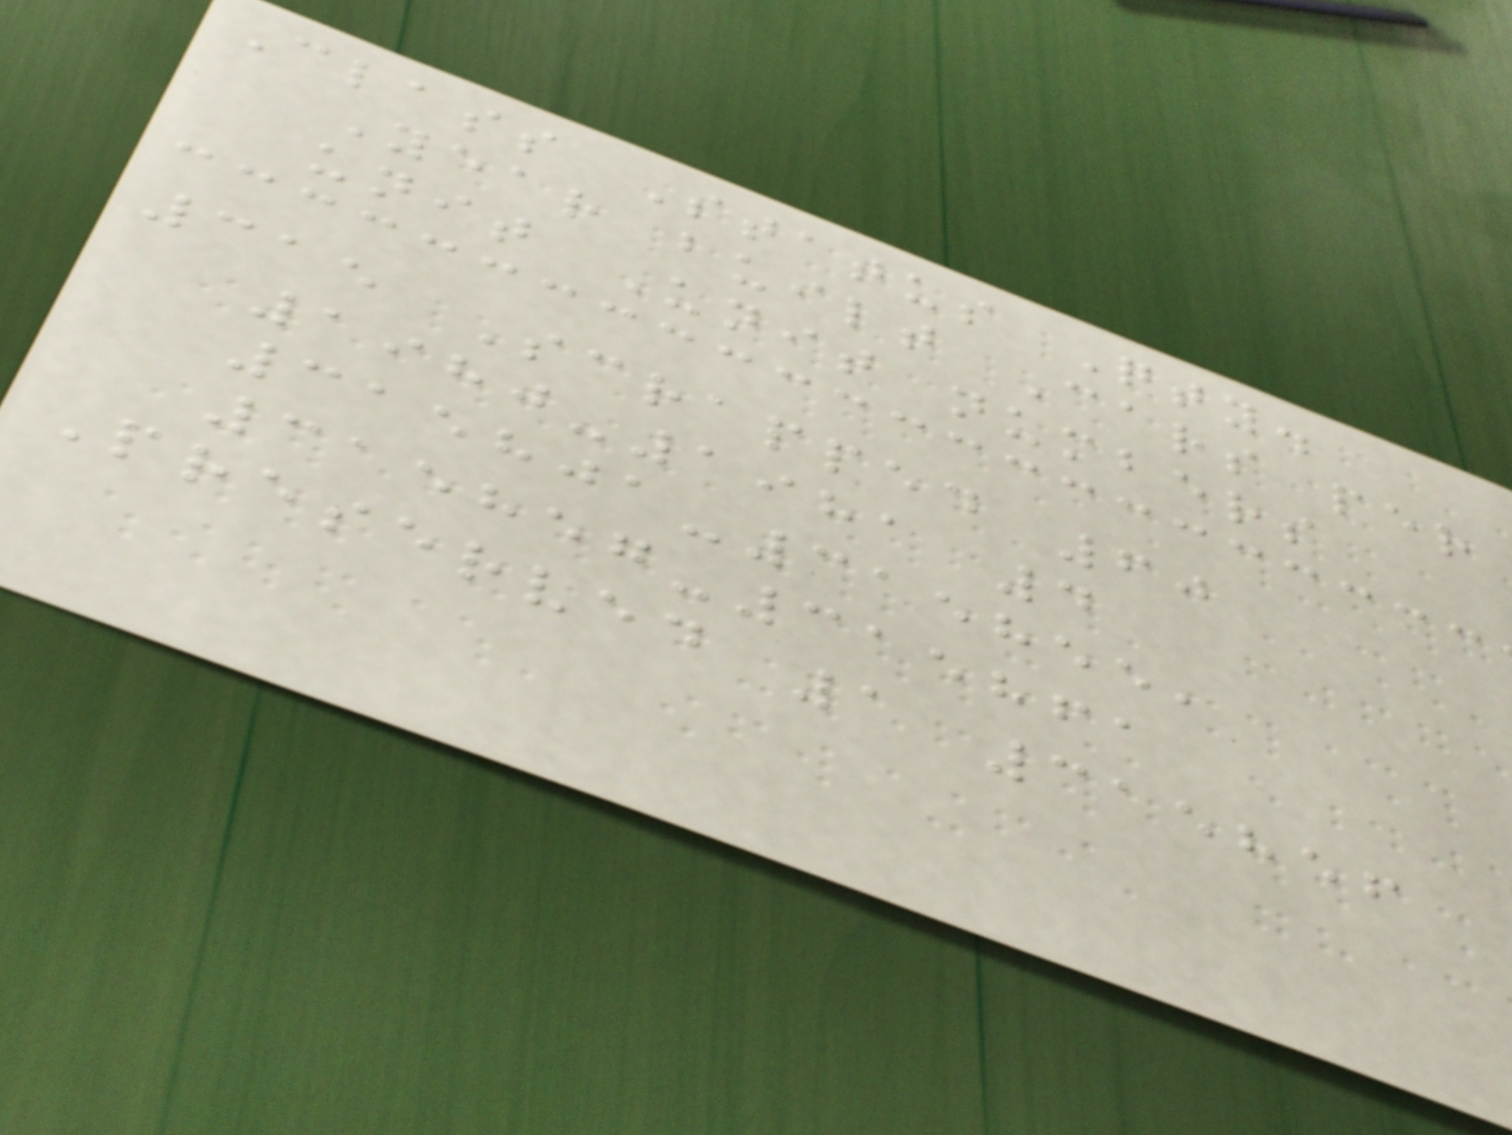Class Status Qty.
Year built Cars per
unit Unit numbers
315 Scrapped 60
1980-1981 4
315801-315855,
315857-315861
Preserved 1 315856
